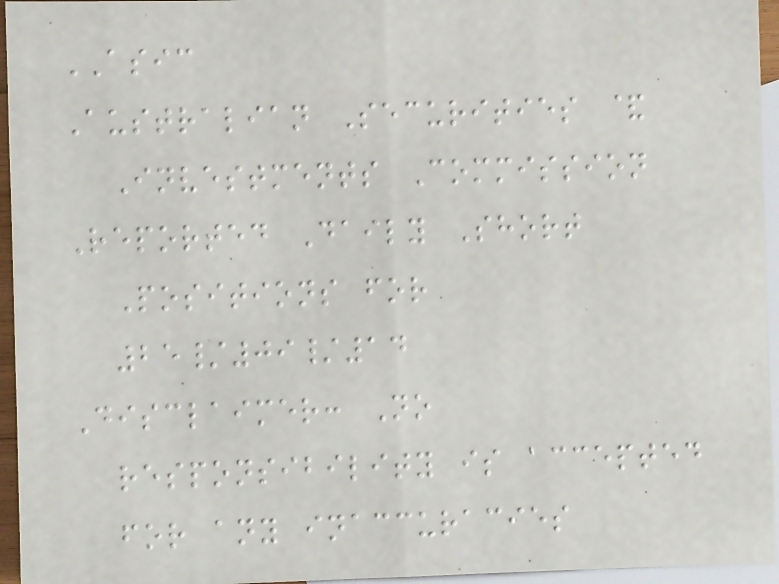ASIC
Australian Securities &
Investments Commission
Reported Daily Short
Positions for
25/09/14
Disclaimer: No
responsibility is accepted
for any inaccuracies
